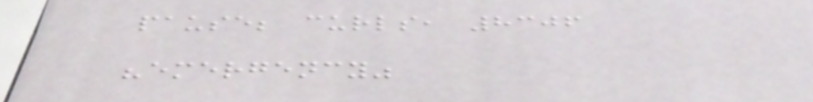pause; curls, 8306
"emergency"
